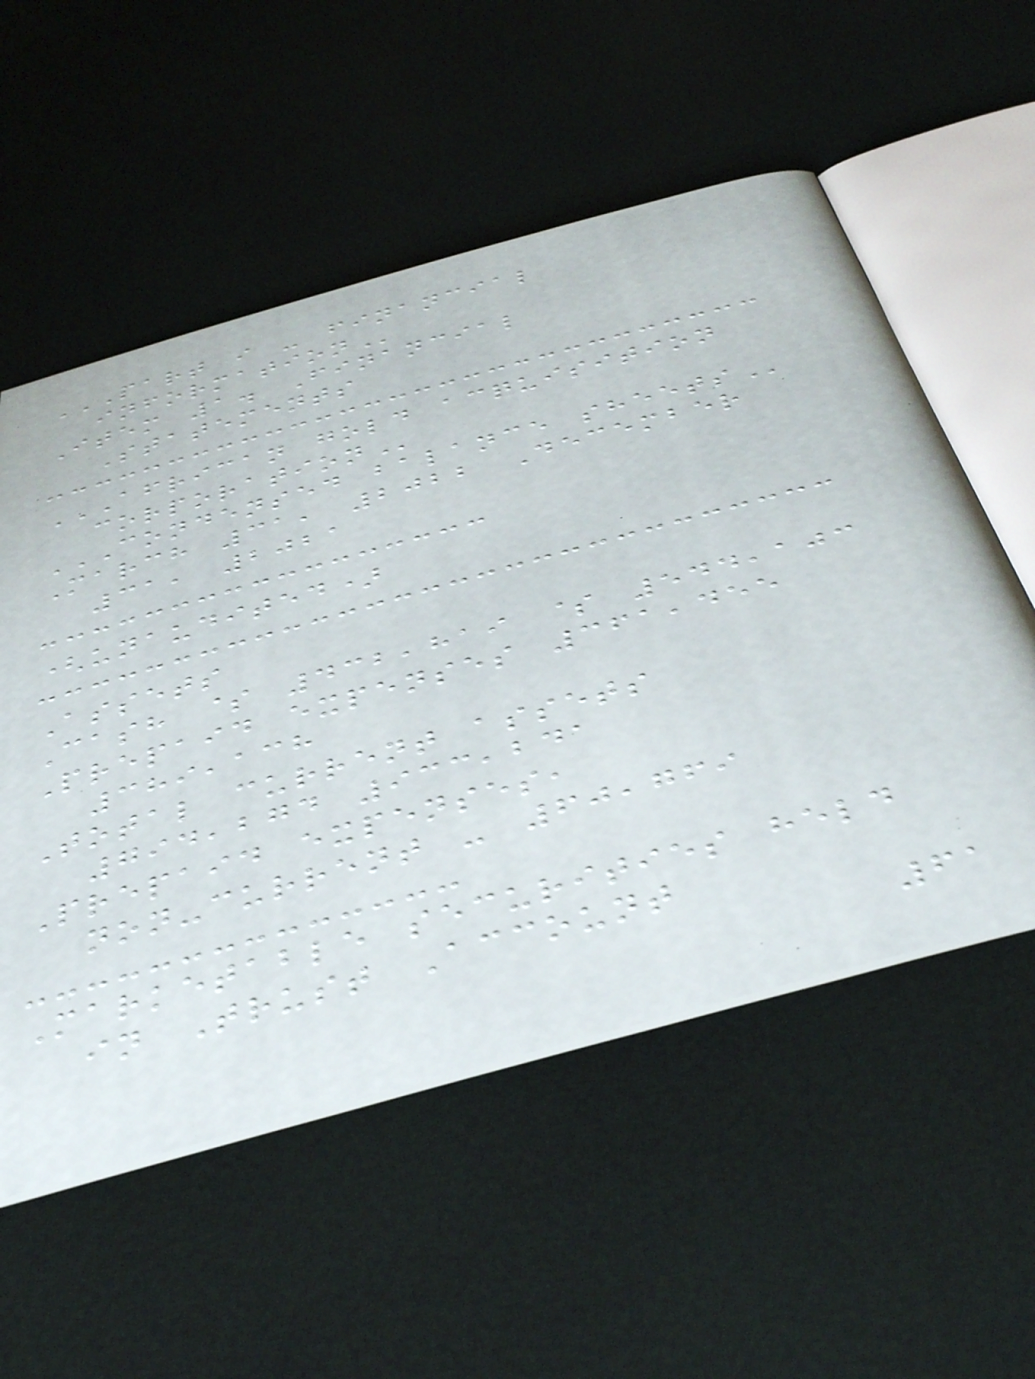PART I - FINANCIAL
INFORMATION
Item 1. Financial
Statements
AFRICAN GOLD ACQUISITION
CORPORATION
CONDENSED BALANCE SHEETS
March 31, 2022 December
31, 2021
(unaudited)
Assets
Cash $ 432,819 $ 544,103
Prepaid expenses 361,455
389,138
Total current assets
794,274 933,241
Prepaid expenses,
non-current - 60,769
Marketable securities held
in Trust Account
61
